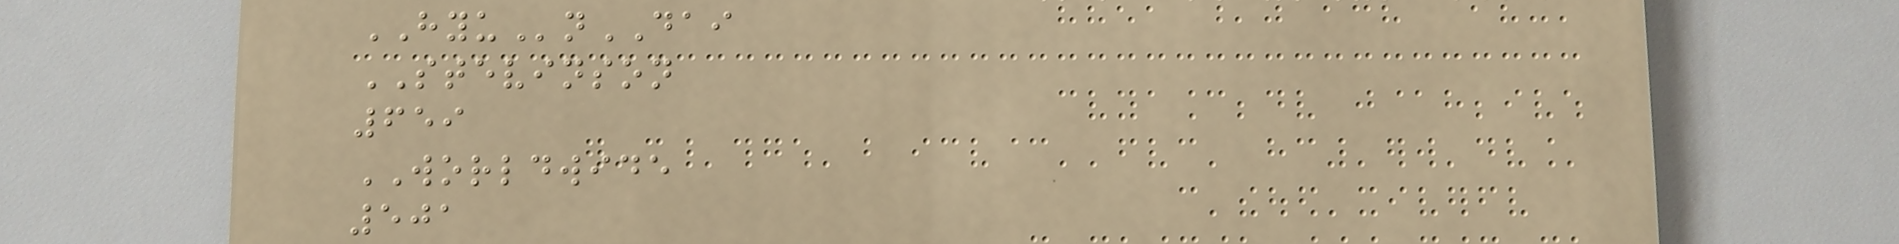HYUnDAI
STEVINSON
659
WORLDWIDE
501
